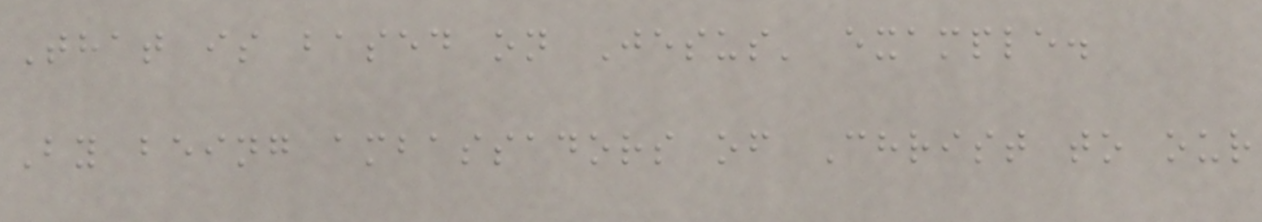That is based on Jesus' example.
By being ambassadors of Christ to our
